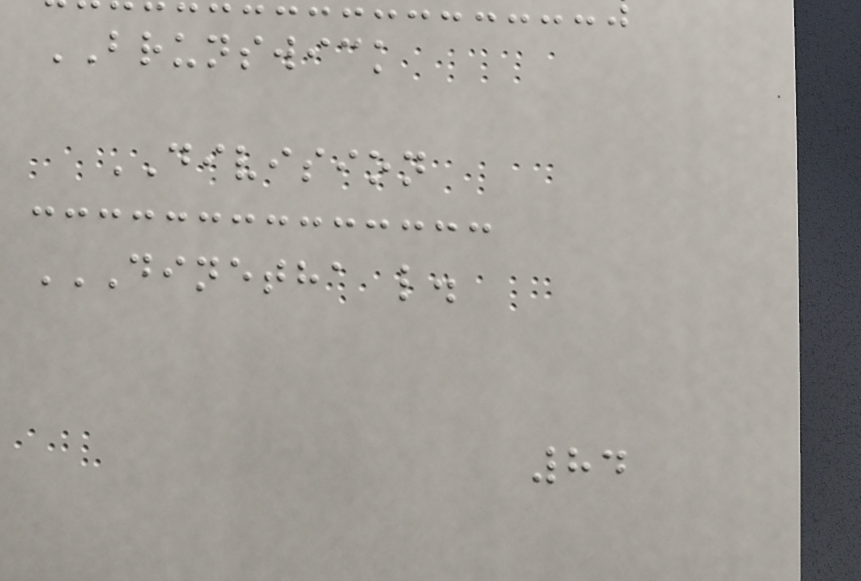BRUNSWICK
DIVISION
DINETHA L.
84
